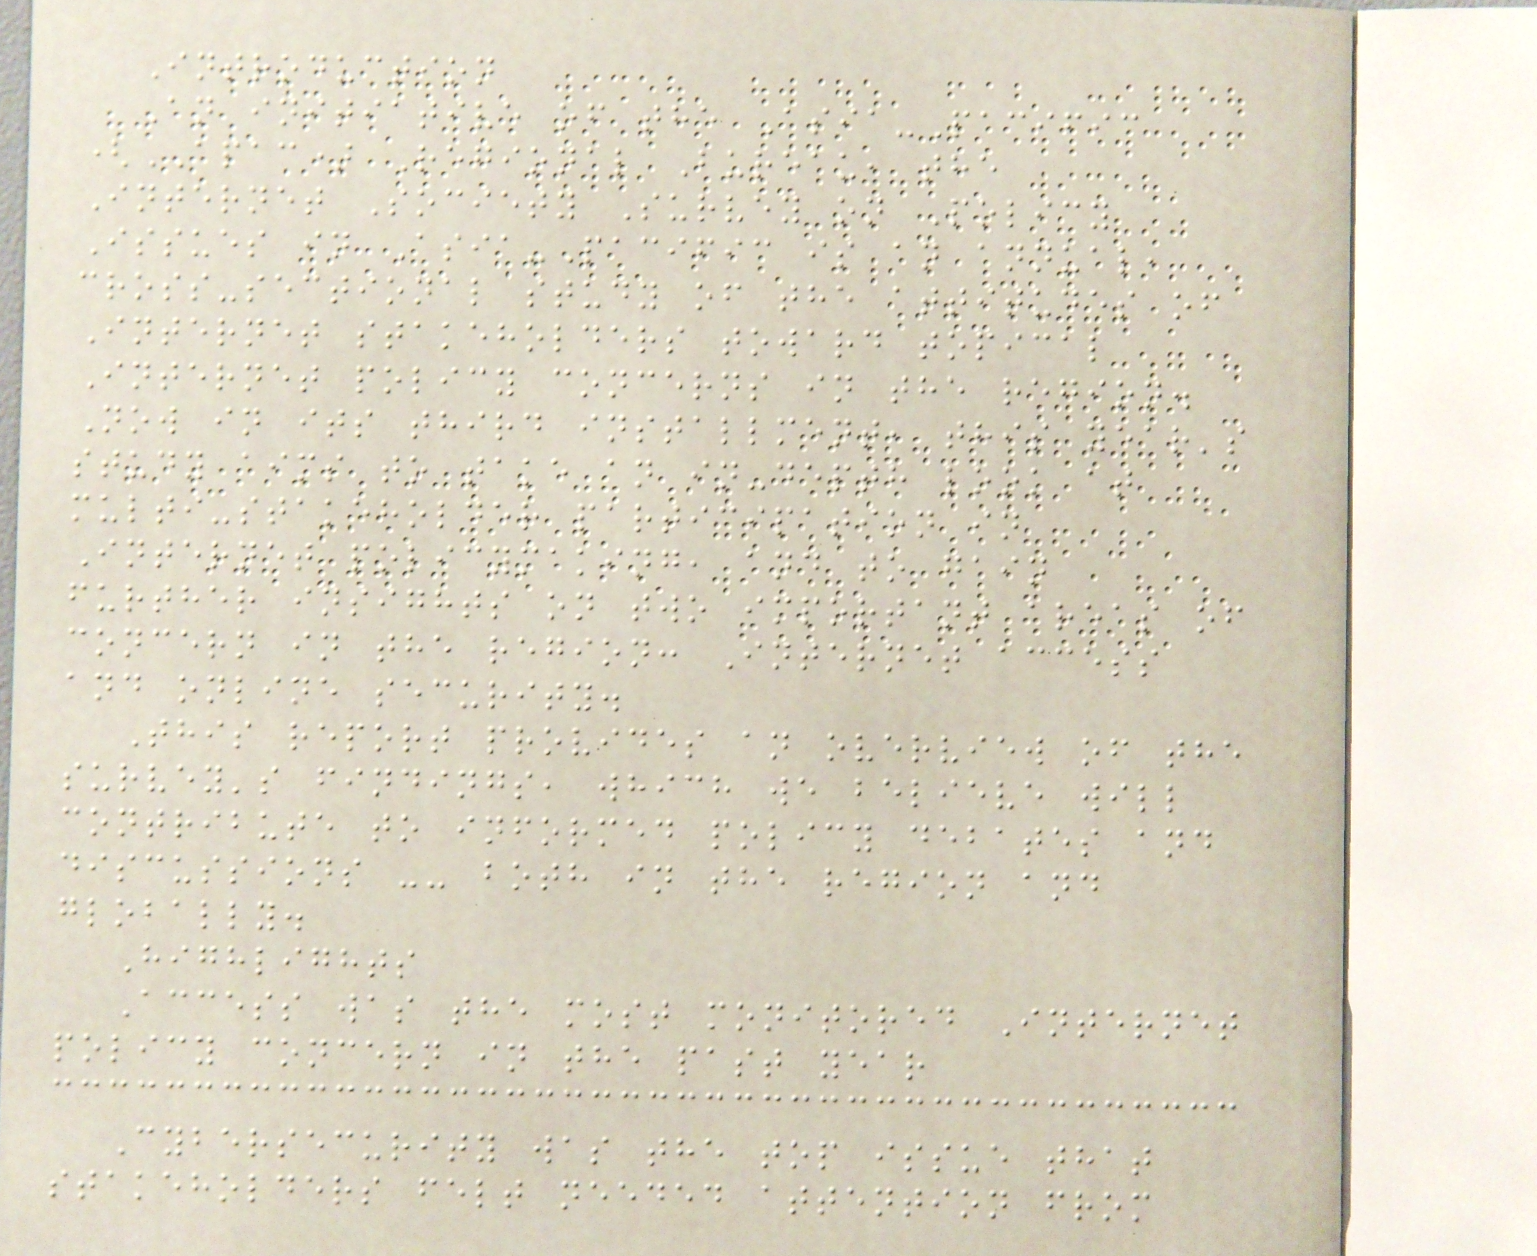Introduction
An initiative of the Asia-Pacific
(APAC) Regional Bureau, the
Internet Society Survey on Policy
Issues in Asia-Pacific is an annual,
cross-sectional study of the attitudes of
Internet stakeholders toward topical
Internet policy concerns in the region.
Now in its third installment, this year's
study aims to take an in-depth look at
multi-stakeholder participation in
Internet policymaking, and to gain
further insights on two important areas of
concern in the region: Internet access
and online security.
This report provides an overview of the
survey's findings, which we believe will
contribute to informed policy debates and
discussions -- both in the region and
globally.
Highlights
Access was the most monitored Internet
policy concern in the past year
Cybersecurity was the top issue that
stakeholders felt needed attention from
